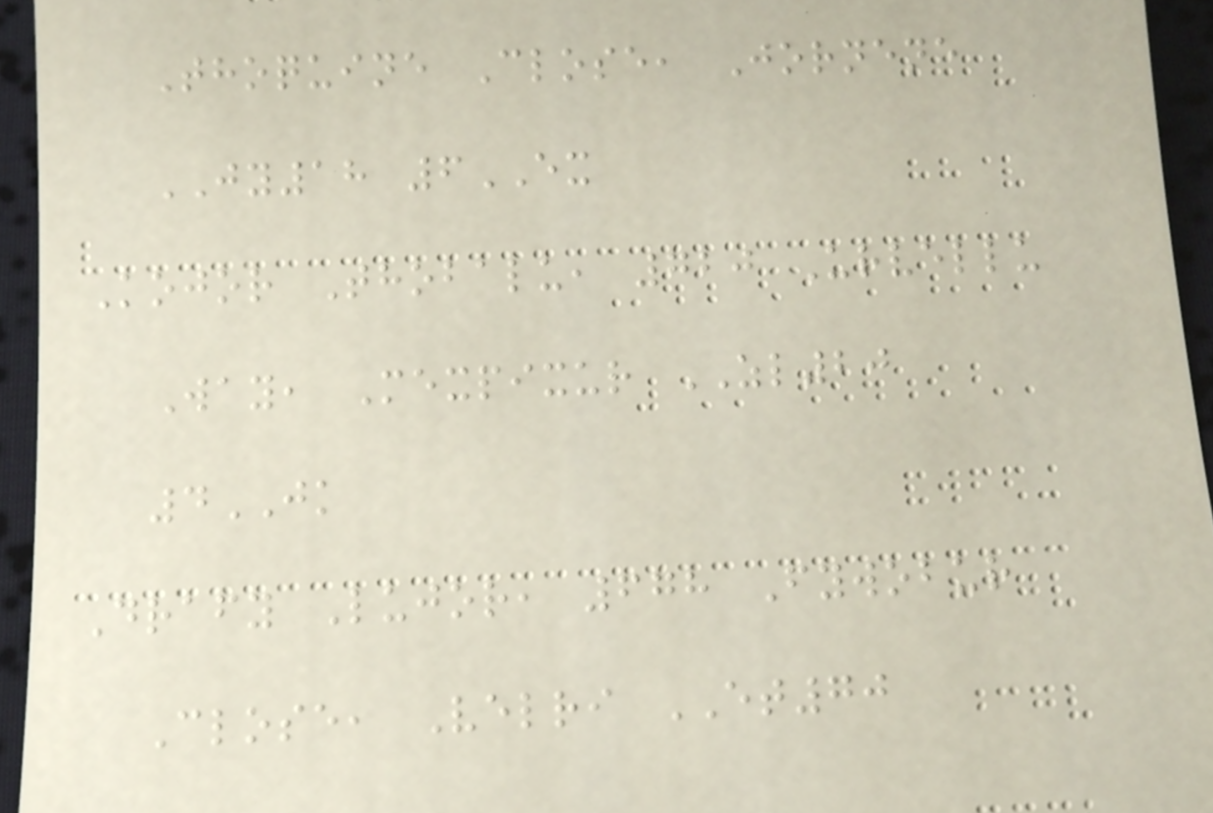Thoquine Close, Jornene
JY18 6EX
Kojor Thobalu, 720 Urvellu
Way, Mexpixur ZL20
4JK
Drafy Lujor, 678 Fywobur
Close, Velri ET70
